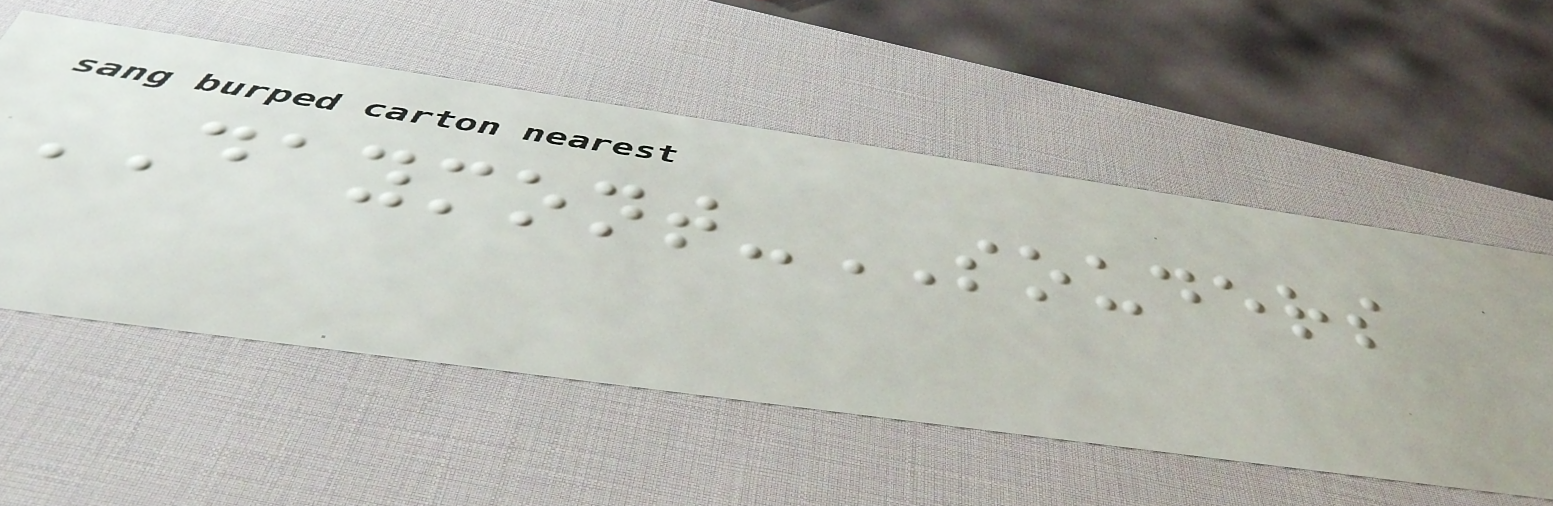DAYMONT-SOUDERS
